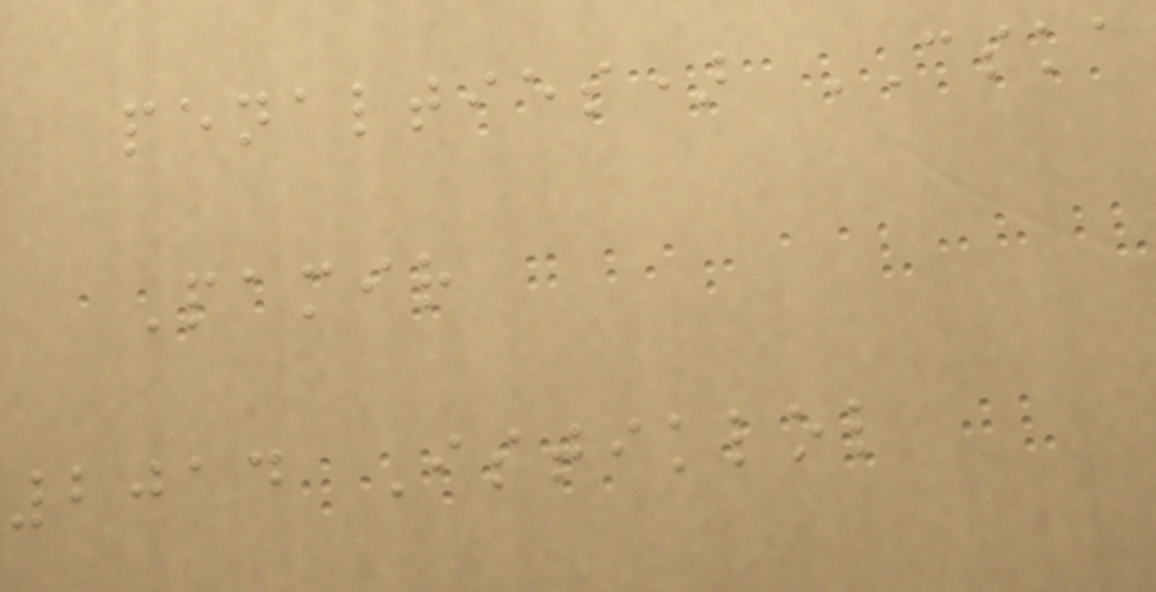penalties) CSKA
Pamir
2014 Istiklol
